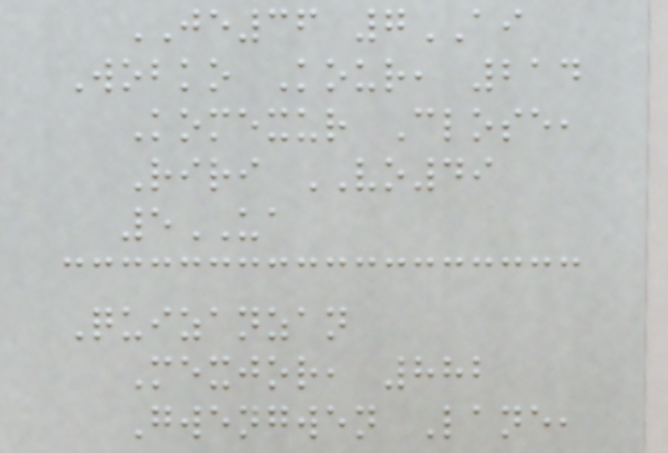JE36 7AI
Wobko Kour, 214
Komexur Close,
Riri VO49
5UA
Quizanzan
Mexjor, 882
Gwengwen Lane,
